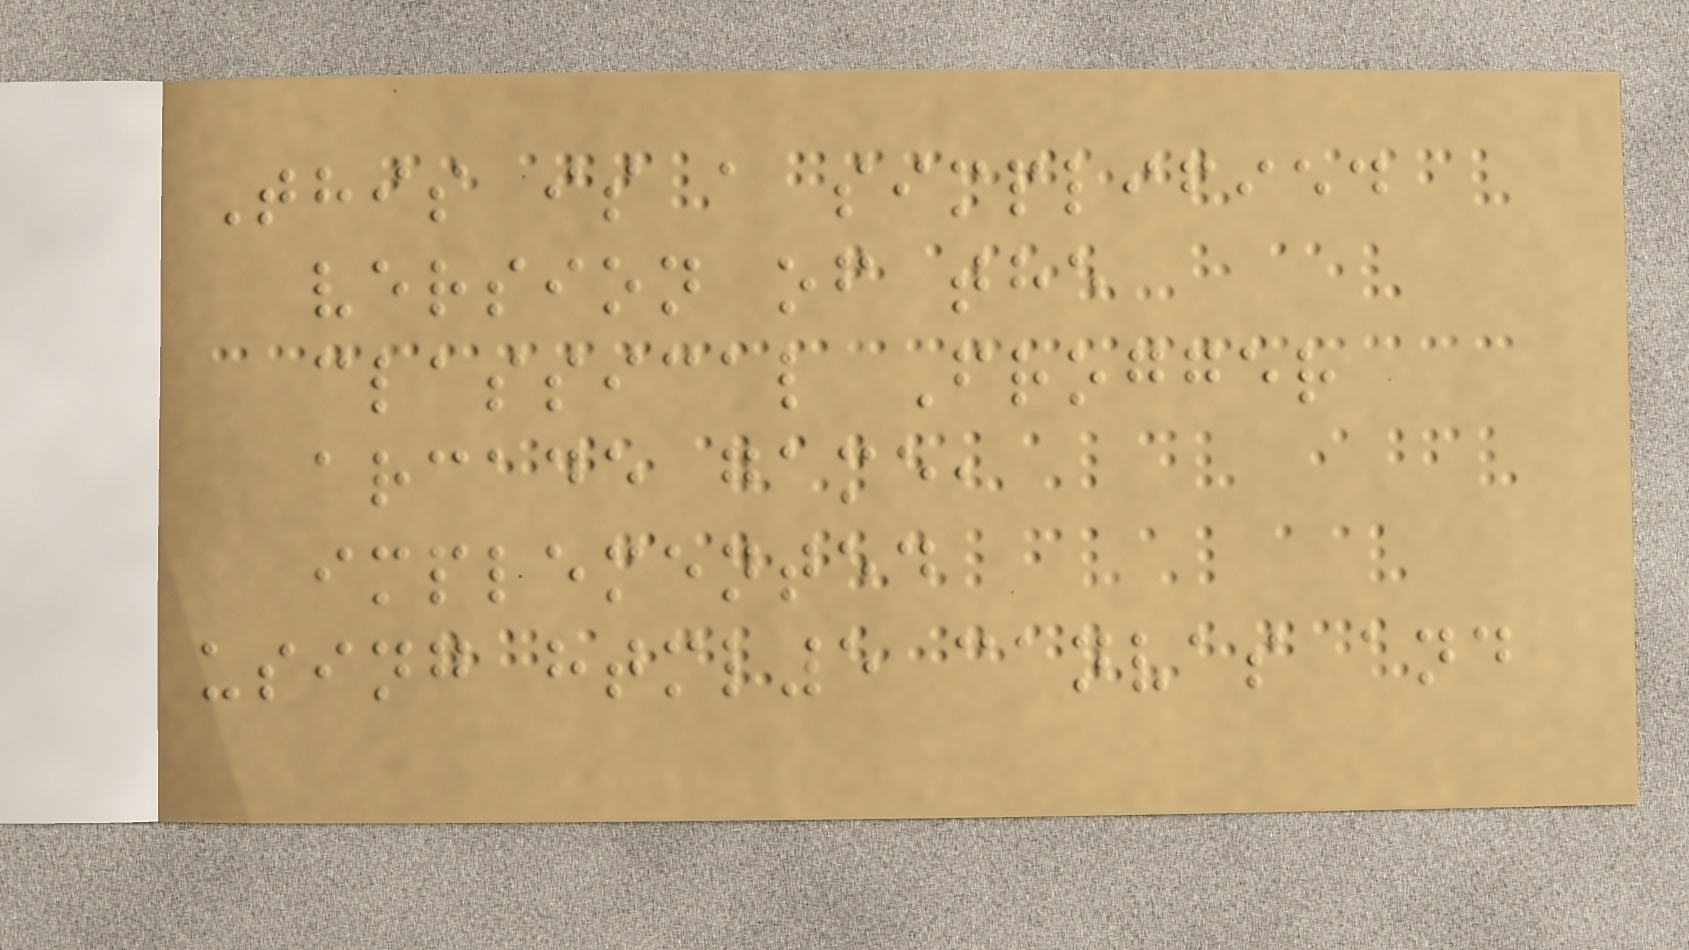This is a simplified
version of the
classical Frogger
arcade game,
implemented
using html5 canvas and
